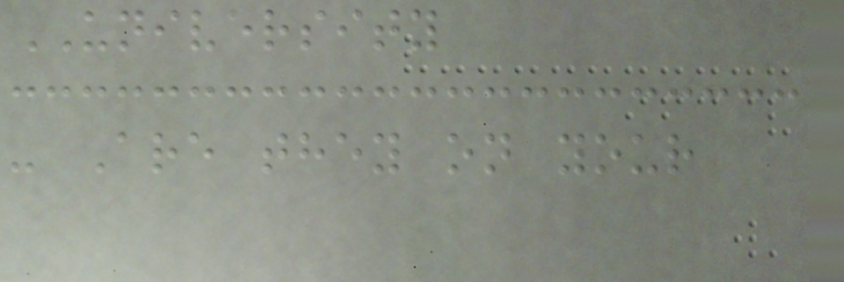UNIVERSITY
- Are they on your
